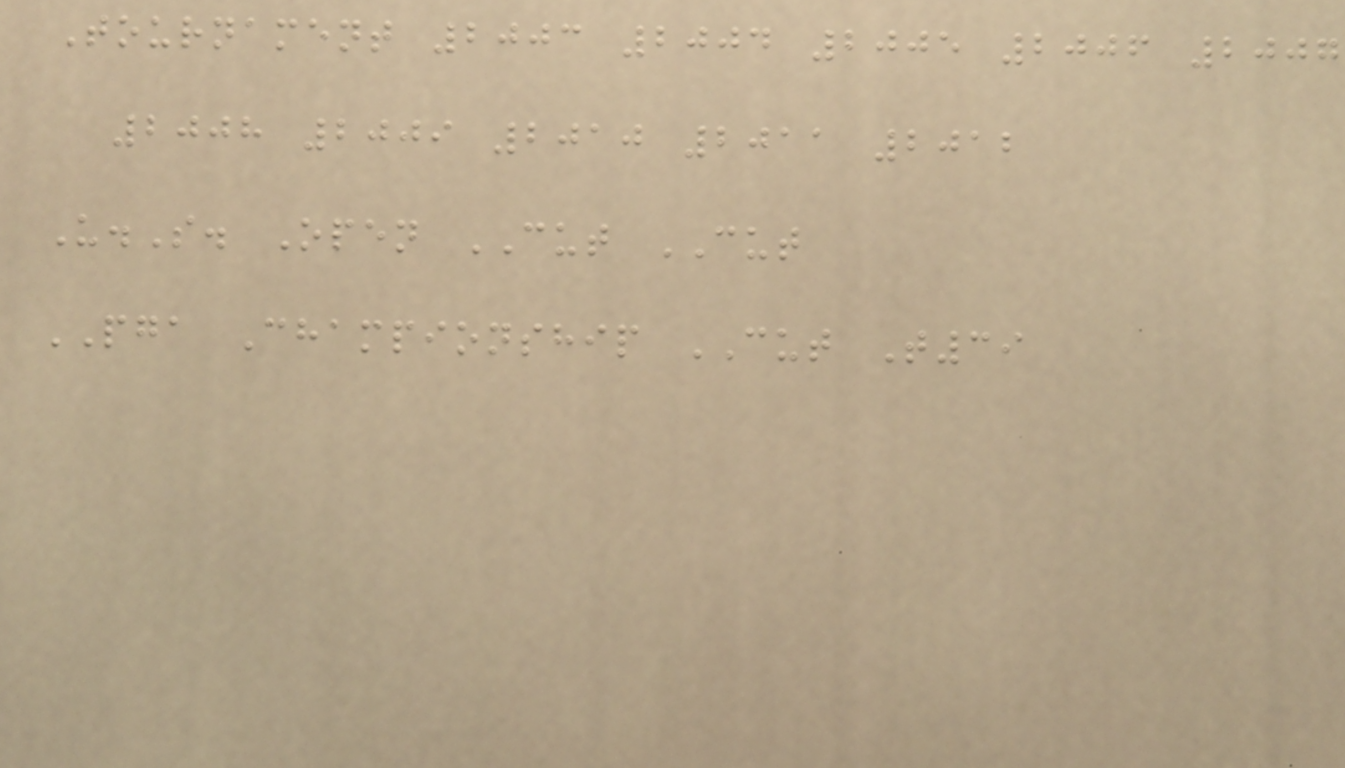Tournament 2003 2004 2005 2006 2007
2008 2009 2010 2011 2012
U.S. Open CUT CUT
PGA Championship CUT T39
